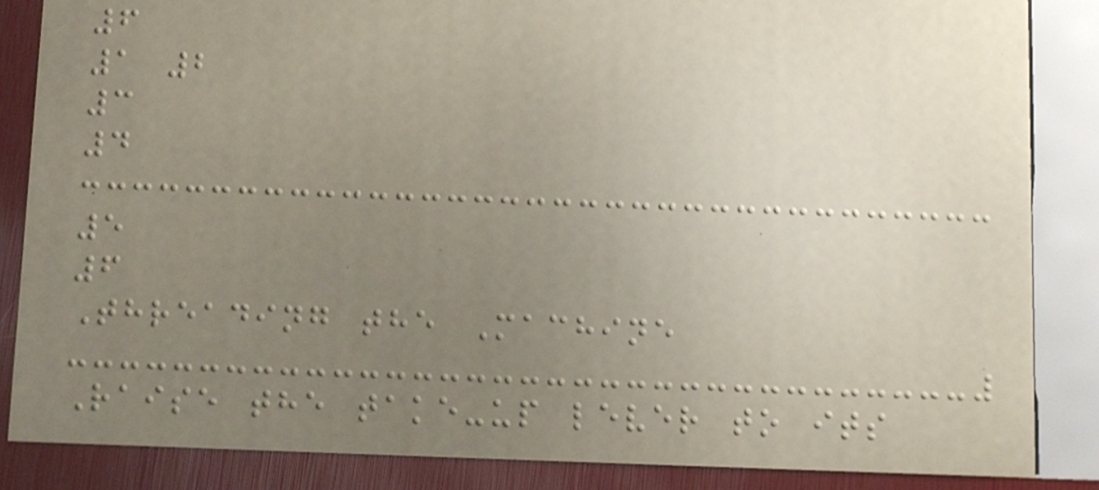6
1 2
3
4
5
6
Threading the Machine
Raise the take-up lever to its
